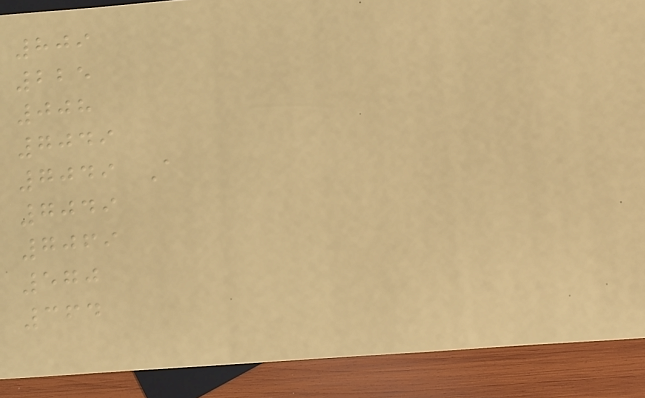809
225
008
7049
7049 A
7049
7069
570
364
